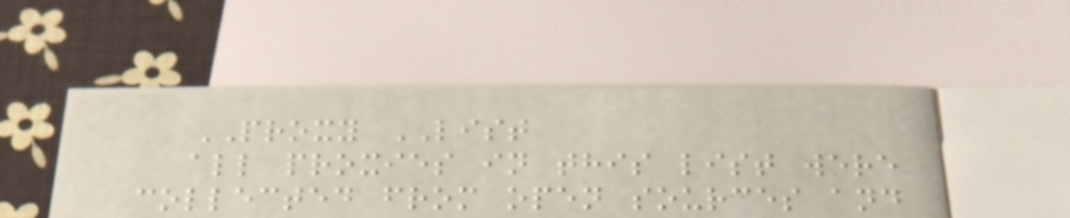PROXY LIST
all proxies in this list were
collected from open sources and
